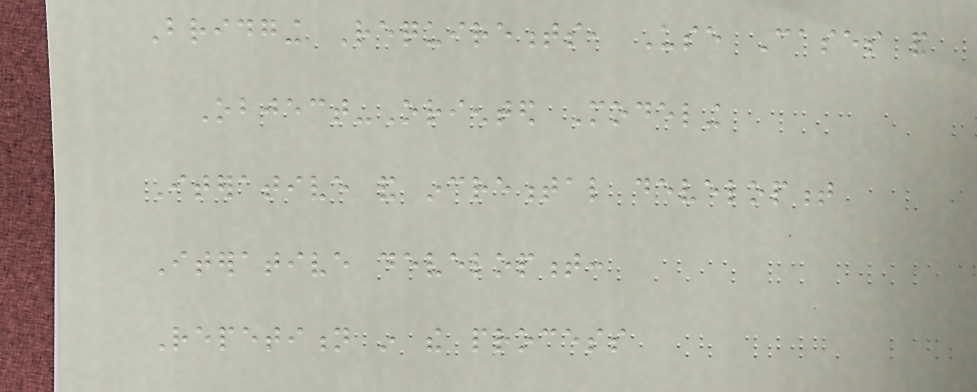Bridging Requirements, Use Cases and
Object-Oriented Modeling
Iterative and incremental development
Iterative development:
Repetition in the process
